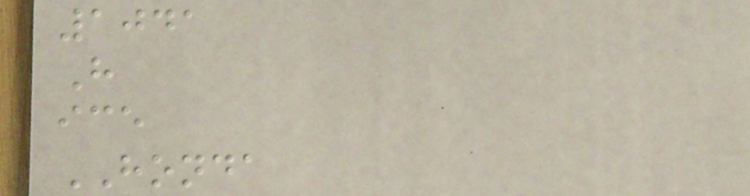1041
H
ice
HONDA
